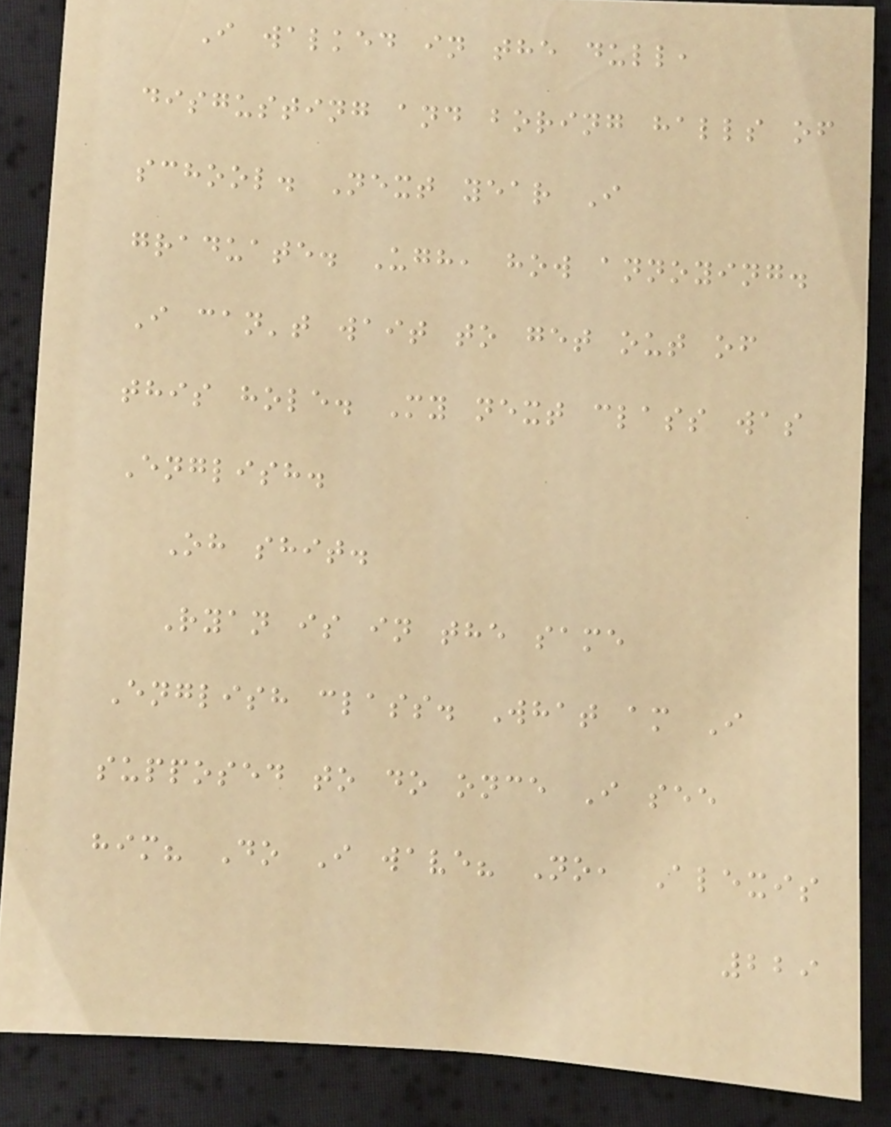I walked in the dull,
disgusting and boring halls of
school. Next year I
graduate. Ugh, how annoying.
I can't wait to get out of
this hole. My next class was
English.
Oh shit.
Ryan is in the same
English class. What am I
supposed to do once I see
him? Do I wave? No, Alexis
229
